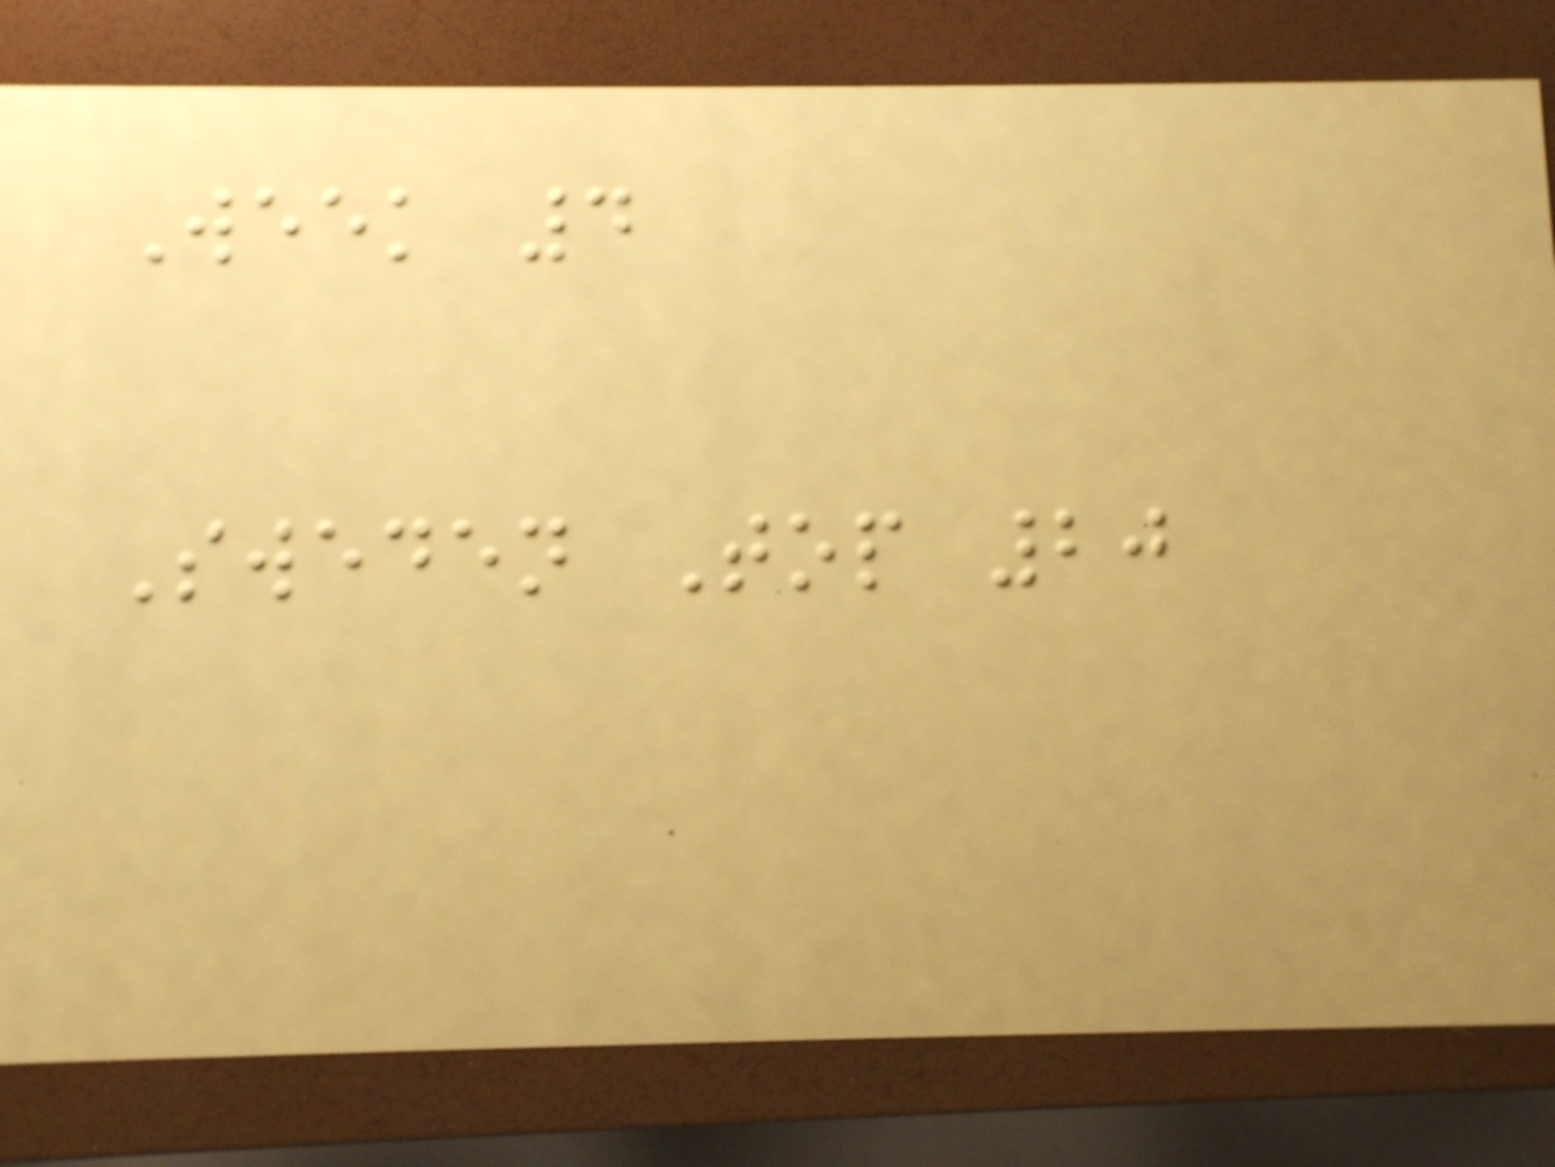Week 4
Sweden Top 20
